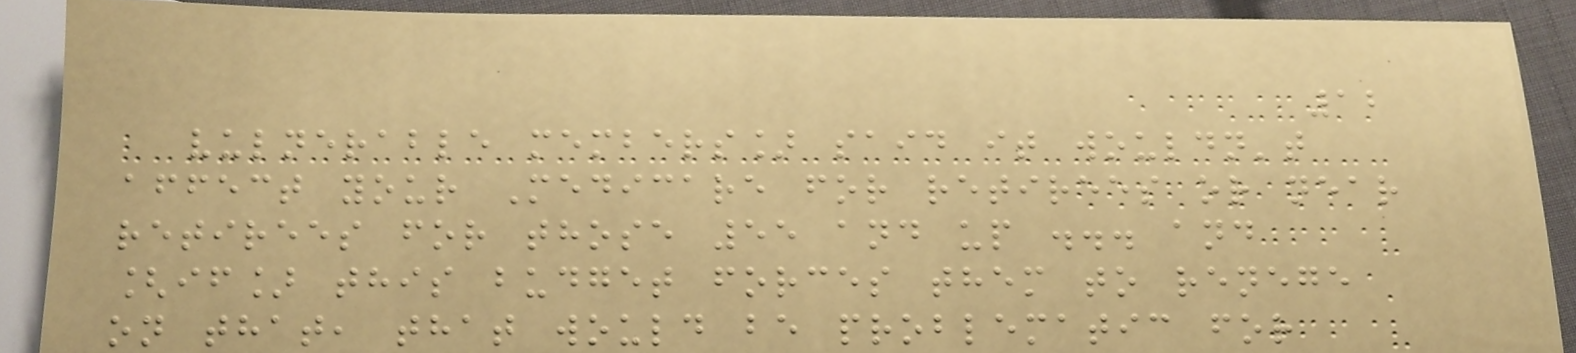12
vulnerable members] said it wouldn't
affect your Medicare for retirees or near
retirees for those 55 and up ... and
[if] this budget forces them to renege
on that, that would be problematic for
